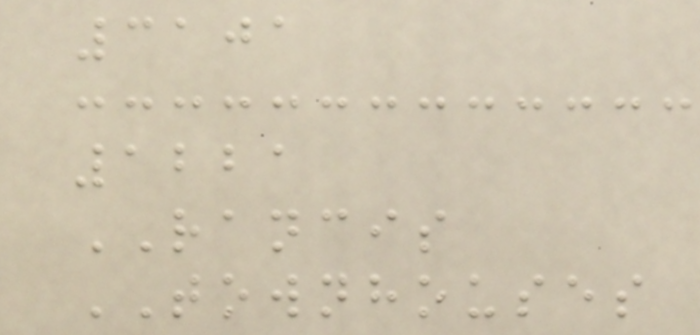3101
1221
RANCIS
TOWNHOUSES
